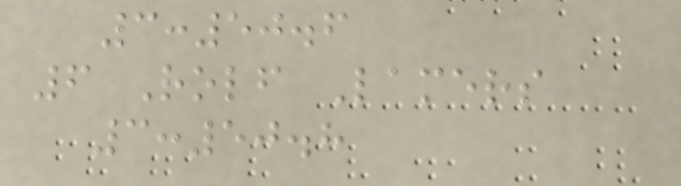3:50.6
6 Rolf Lamers
3:50.8
